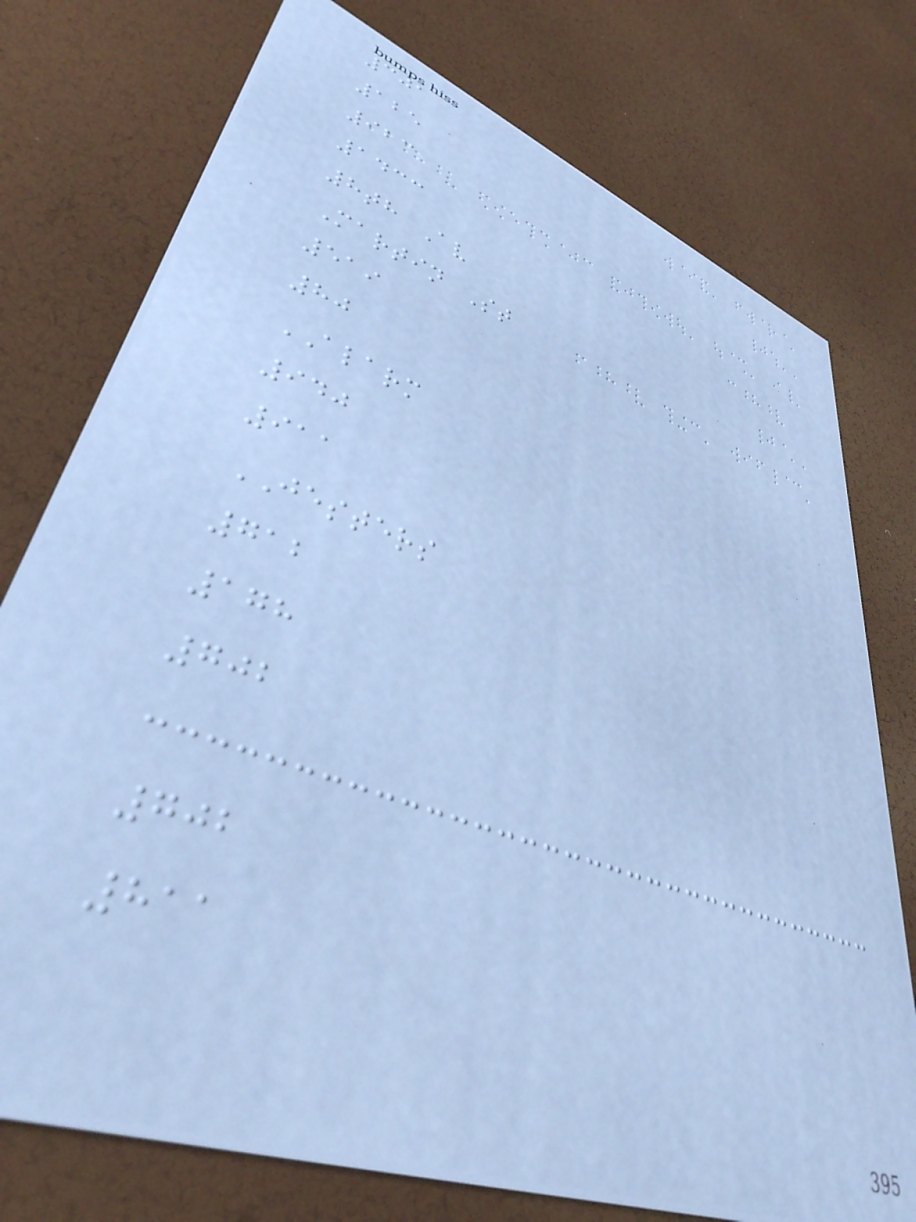301
125
923
1433
8th Av
Martin St
519
80
ALARM
940
911
JESTERS
712
178
702
702
811
